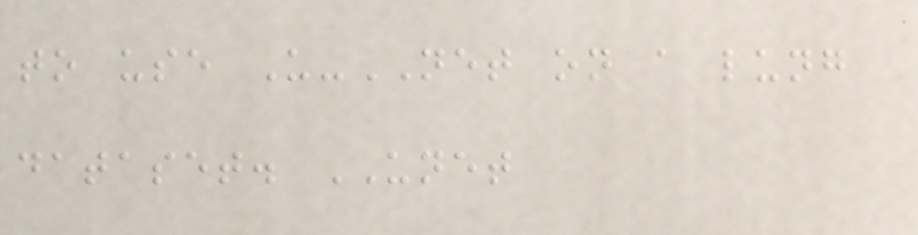to use U-NET on a lung
dataset. UNET
